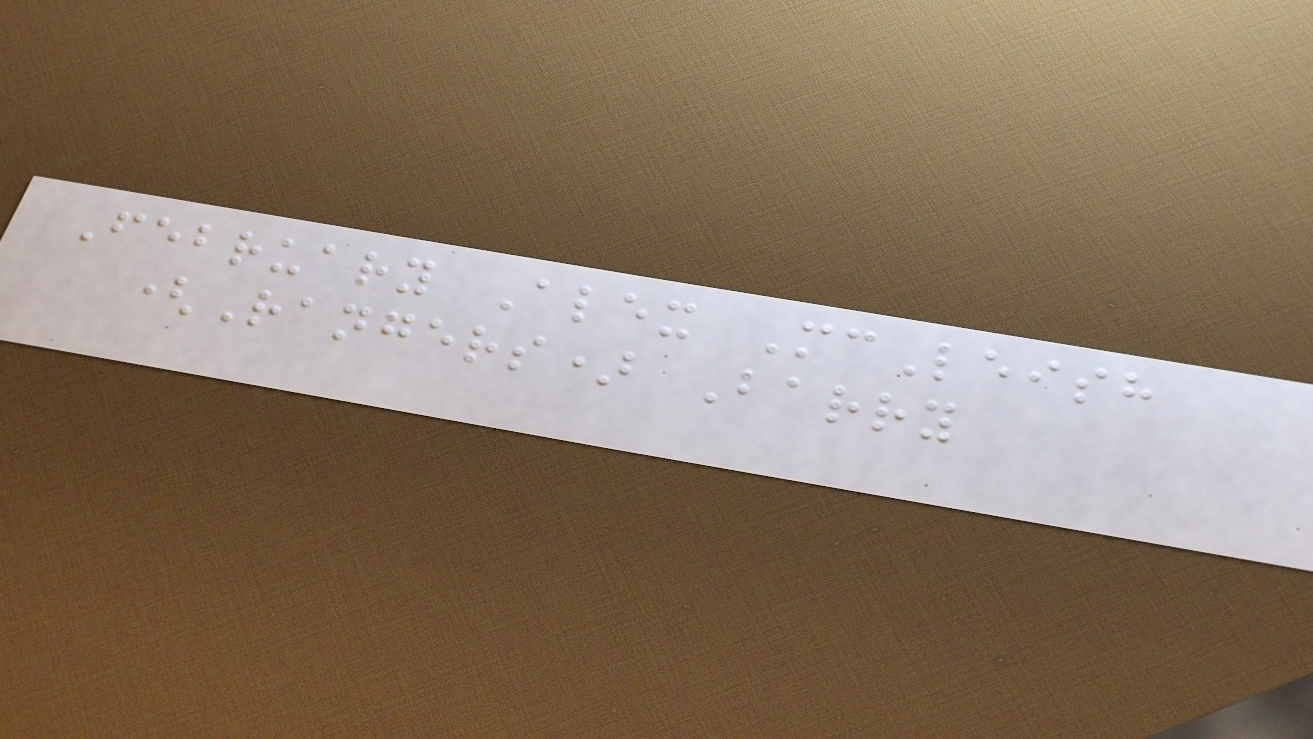February Alex McLeish
(Rangers) Barry
